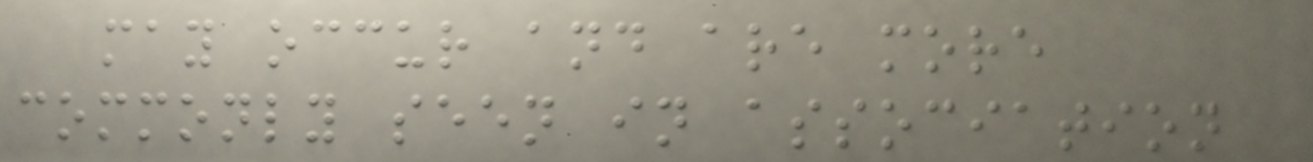may occur and are more
commonly seen in association
